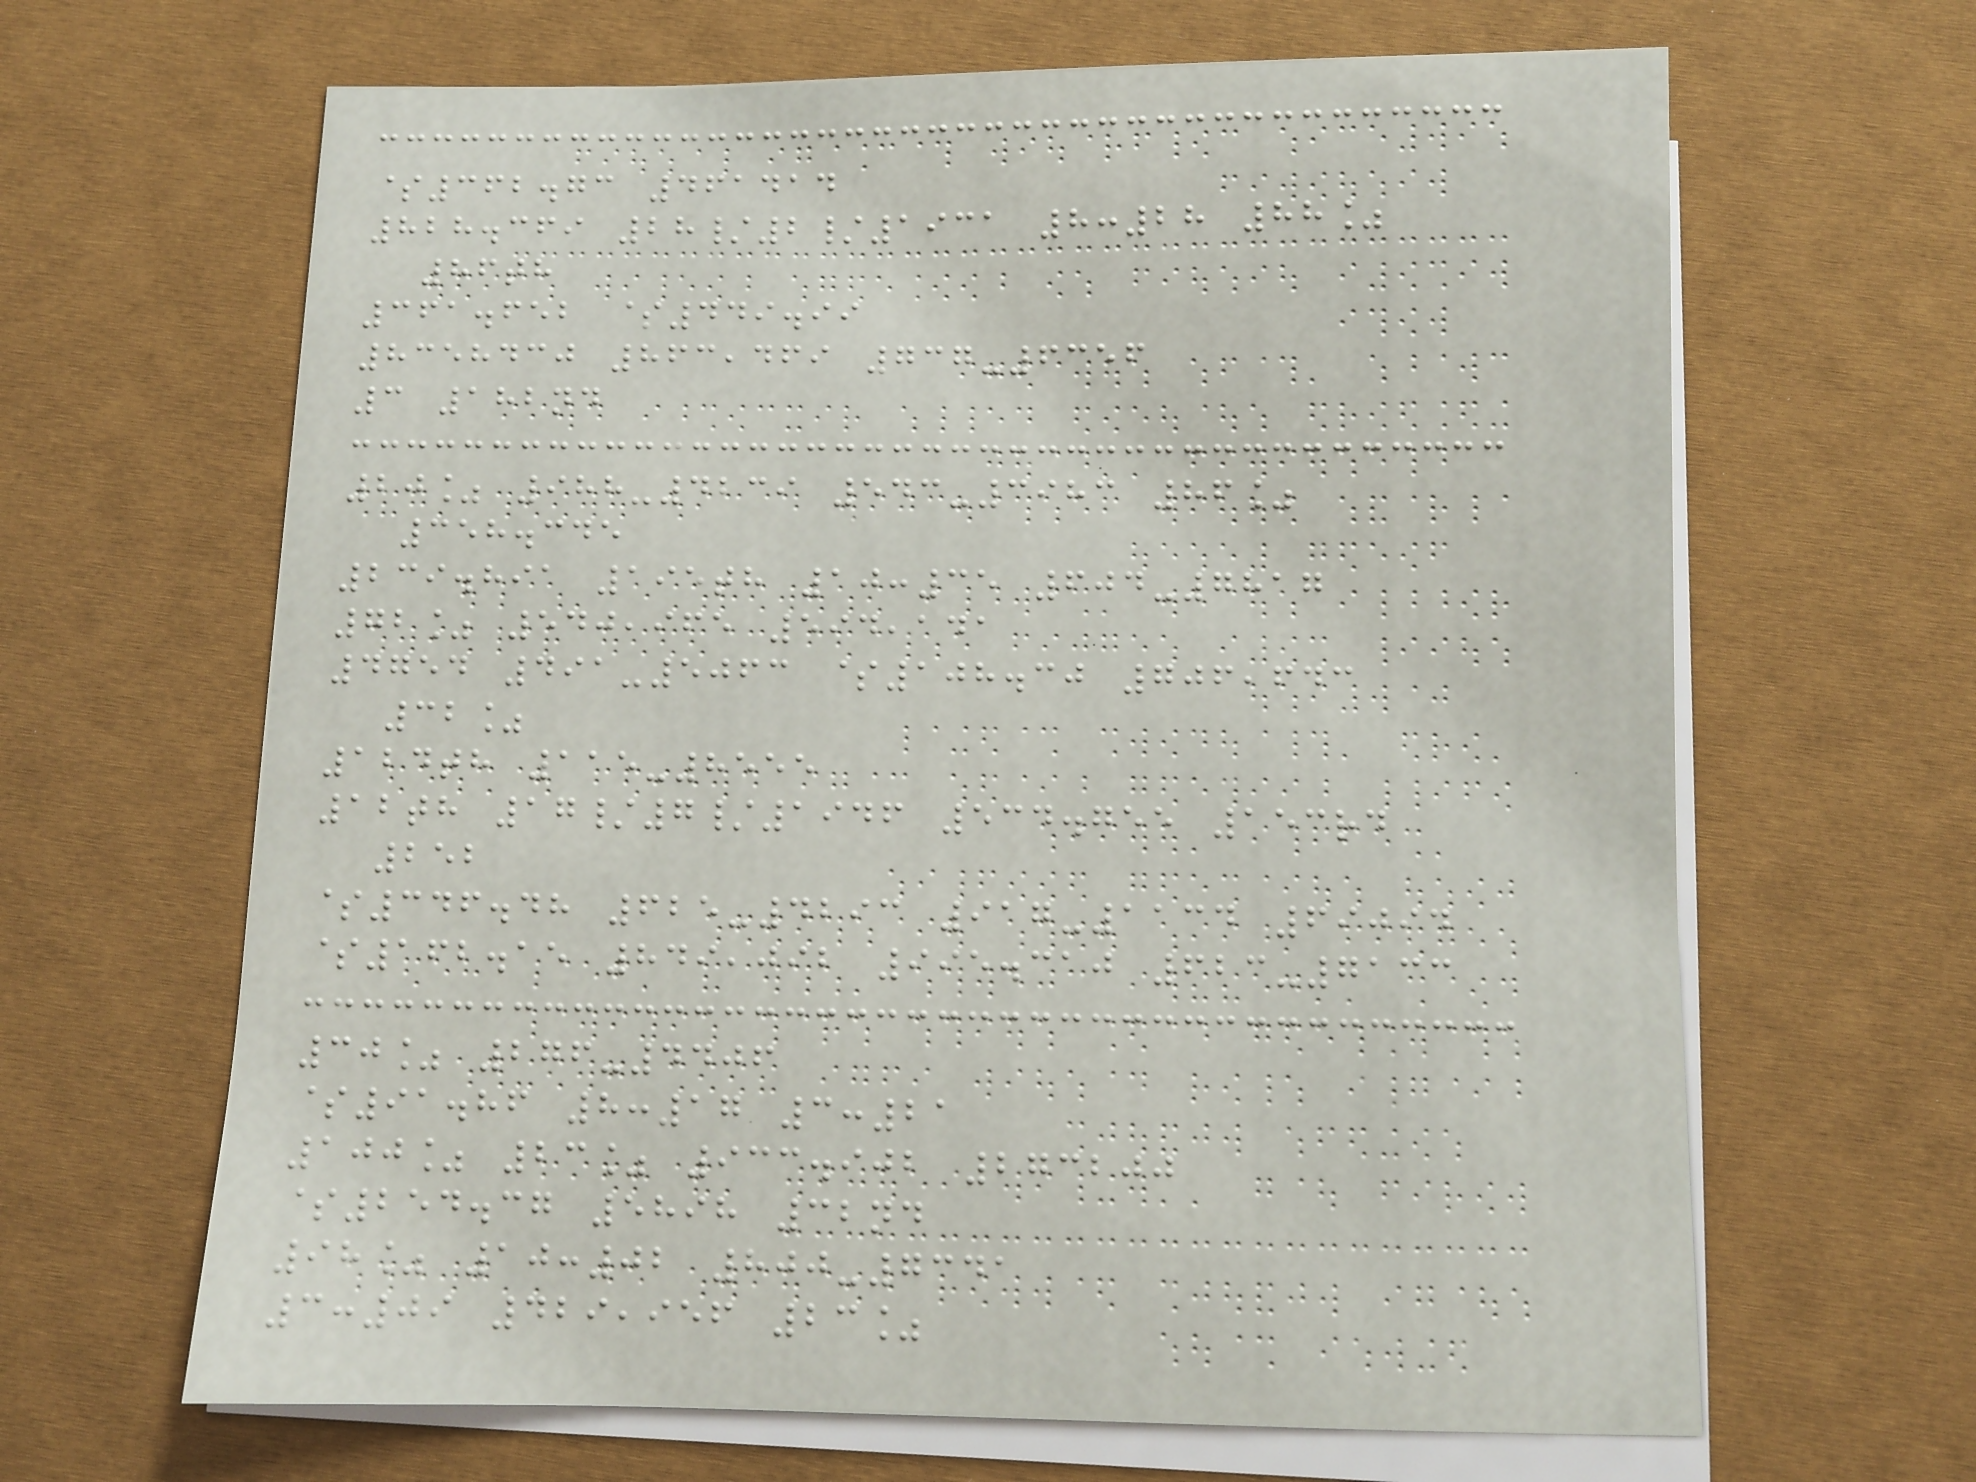$362.73 461414
828.369 28/2/1931 8:28 88%
86th
361.652 $449.99
8358430 863,469 737-6356
3 182nd
20% 988-4239 543-3983 86%
358.345
239.891 195th 10:35 604-7817
72% 540,965 594,141
4754 491-5063 $108.30 706,643
32%
124th 115-8555
12th 17/7/1946 534.755 153rd
252
$346.48 625-4293 917-1134 69094
$162.15 849,092 995.310 623-7133
30% 276-4406
$91.86 8:17 3:21
100% 23% 933.902 273200
$254.37 5898 32nd
98% 10:02 800-7341
3:09 429,956 23%
